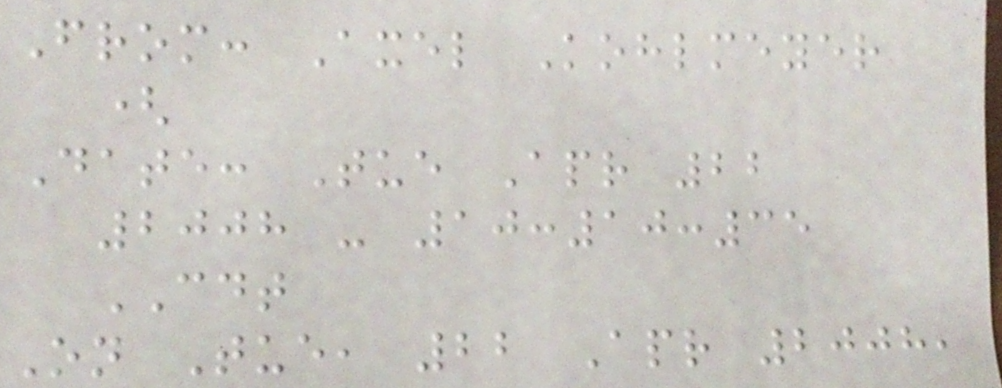From: Axel Kohlmeyer
(
Date: Tue Apr 22
2008 - 10:10:35
CDT
On Tue, 22 Apr 2008,
